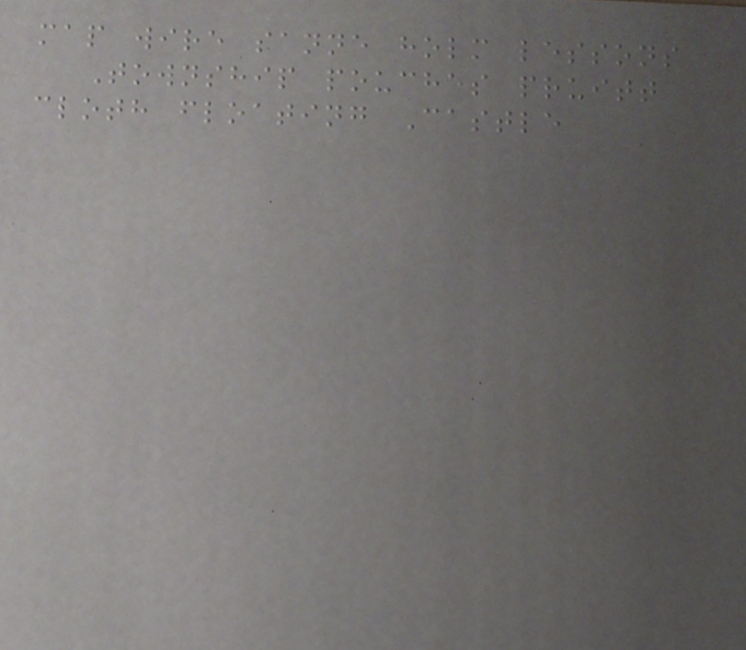map wire sanne holm lessons
Township pouches pruitt
cloth floating Castle
